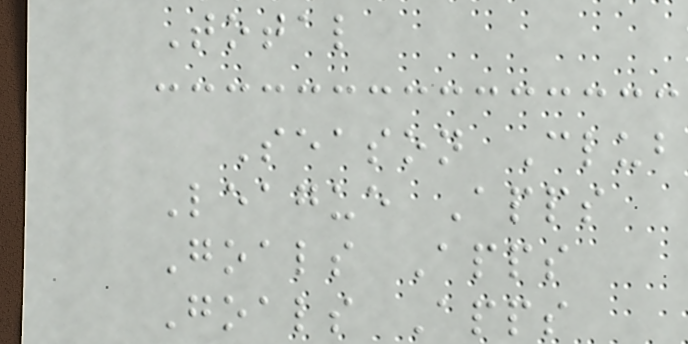Total
Season Club
League Apps
Goals Apps
Goals Apps
